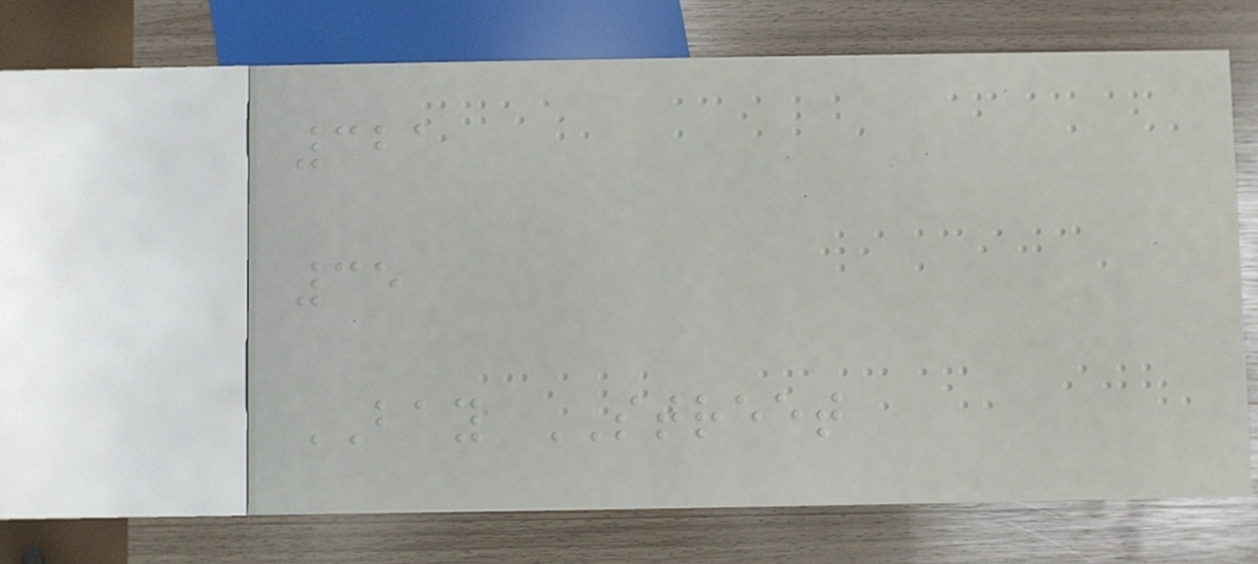321
35
BAY STREET
